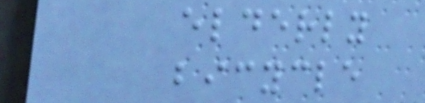elderly
bicycle
